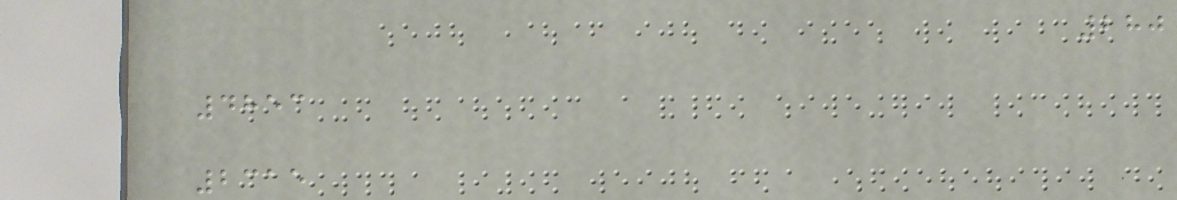280
4853
2315
